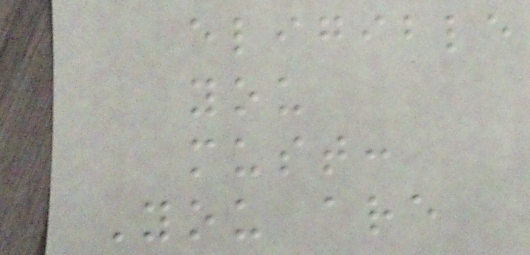eligible
you
must:
You are
